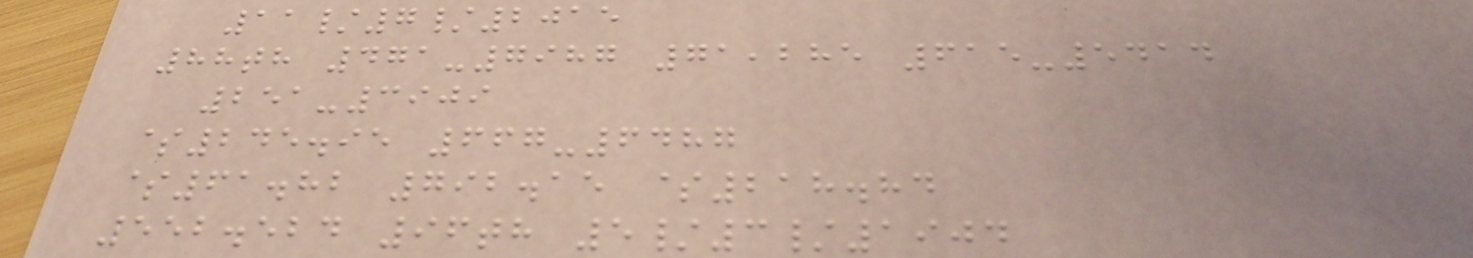11/7/2015
88th 471-7987 71,285 615-5414
251-3909
$245.95 667-6487
$61.82 792.15 $218.84
552.524 96th 5/3/1904
